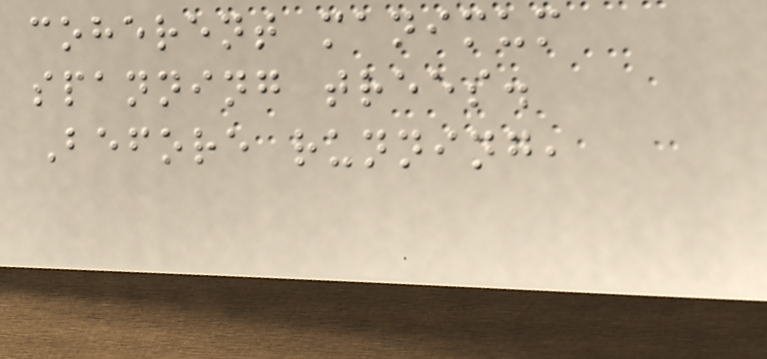coherent manimum
spanning trees.
Before running,
